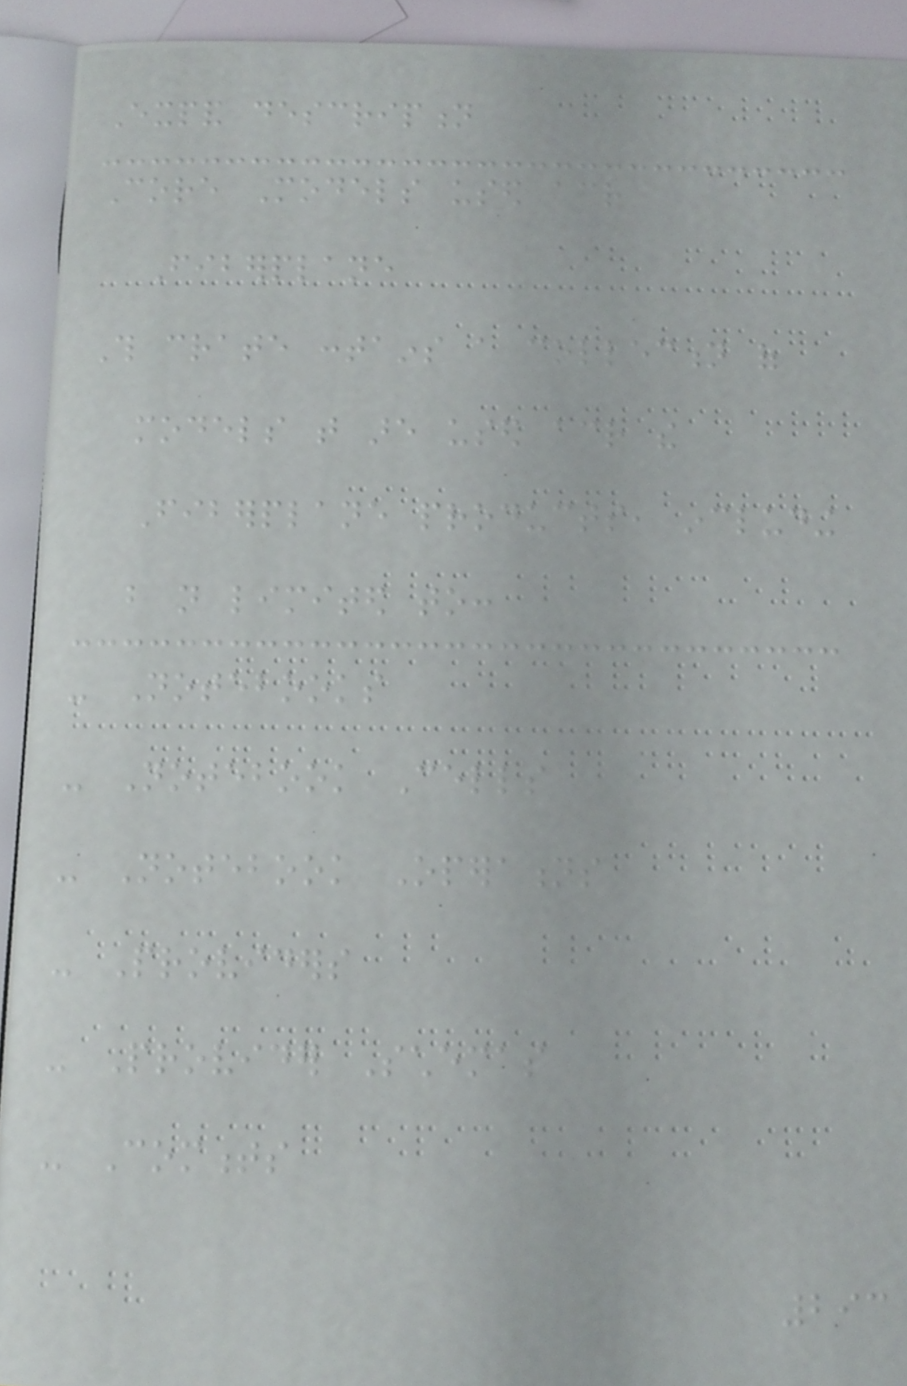Expand description
Core Models used across
Fiberplane
This crate contains a collection of
models that are used across the
Fiberplane products, including
but not limited to:
- Notebooks
- Notebook Cells
- Notebook Operations
- Providers
- Provider Schemas
- Comments
293
